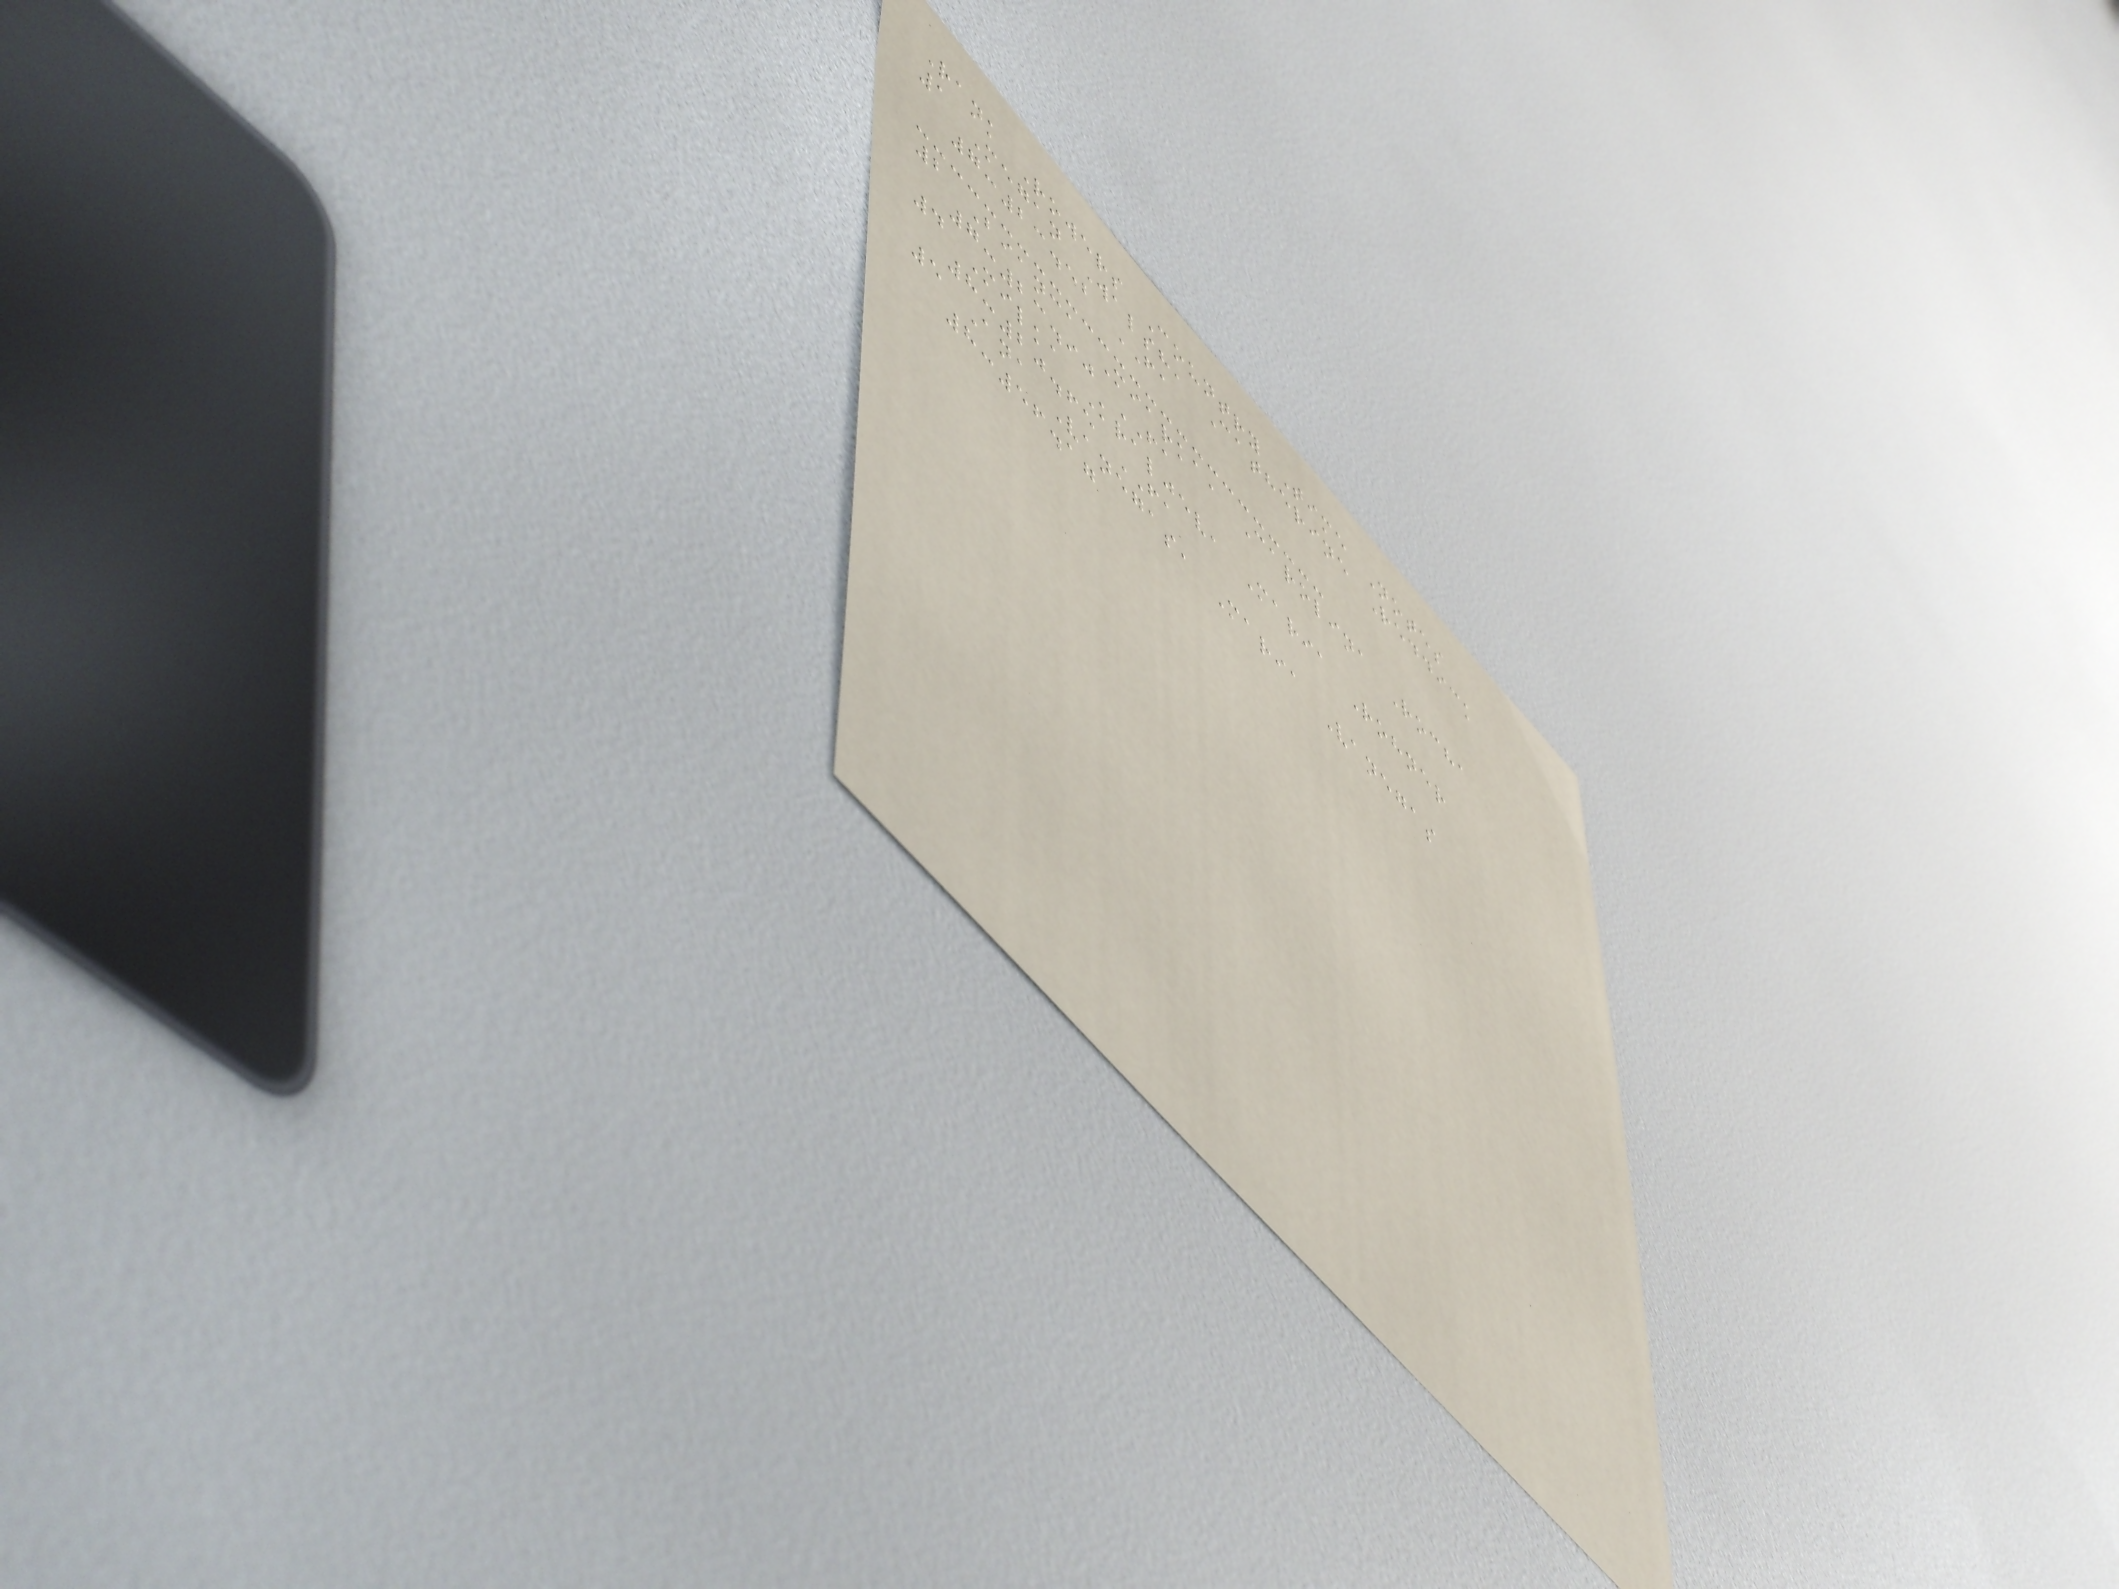Rank Rowers Country Time Notes
1 Megan Walsh, Catherine Reddick
7:23.52 FA
2 Bianca Miarka, Carolina Rocha
7:23.90 FA
4 Milka Kraljev, Maria Rohner
8:20.65 FA
5 Ana Vanegas, Maria Vanegas
8:56.17
